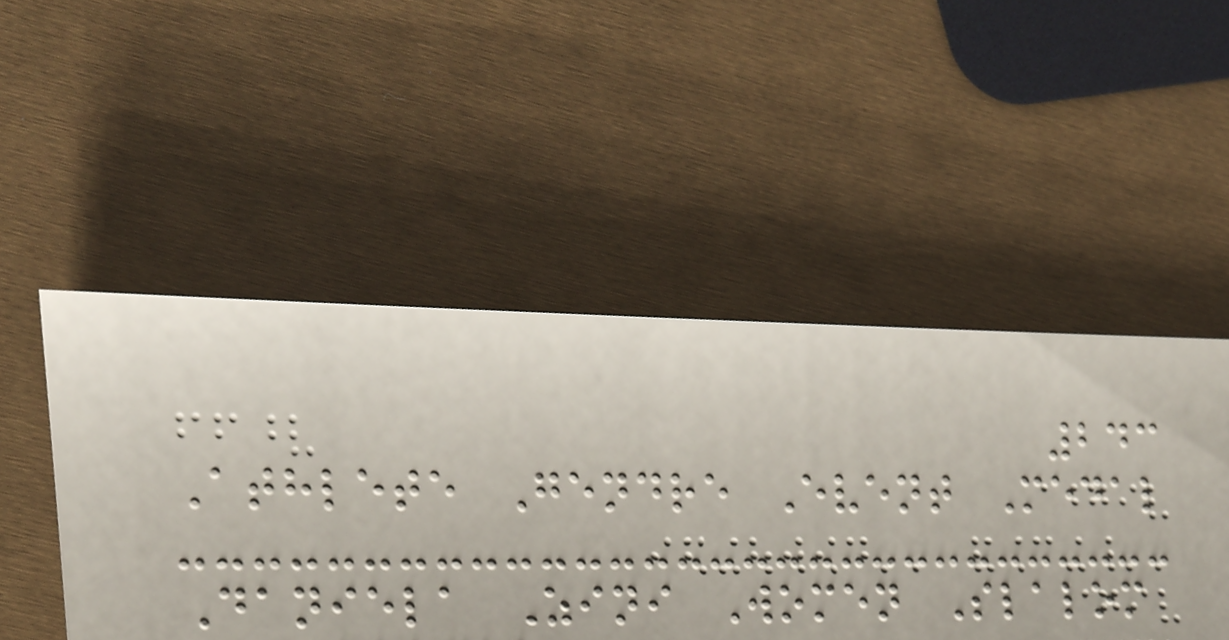243
Athlete Gendre Event Medal
Daniela Zini Women Slalom
